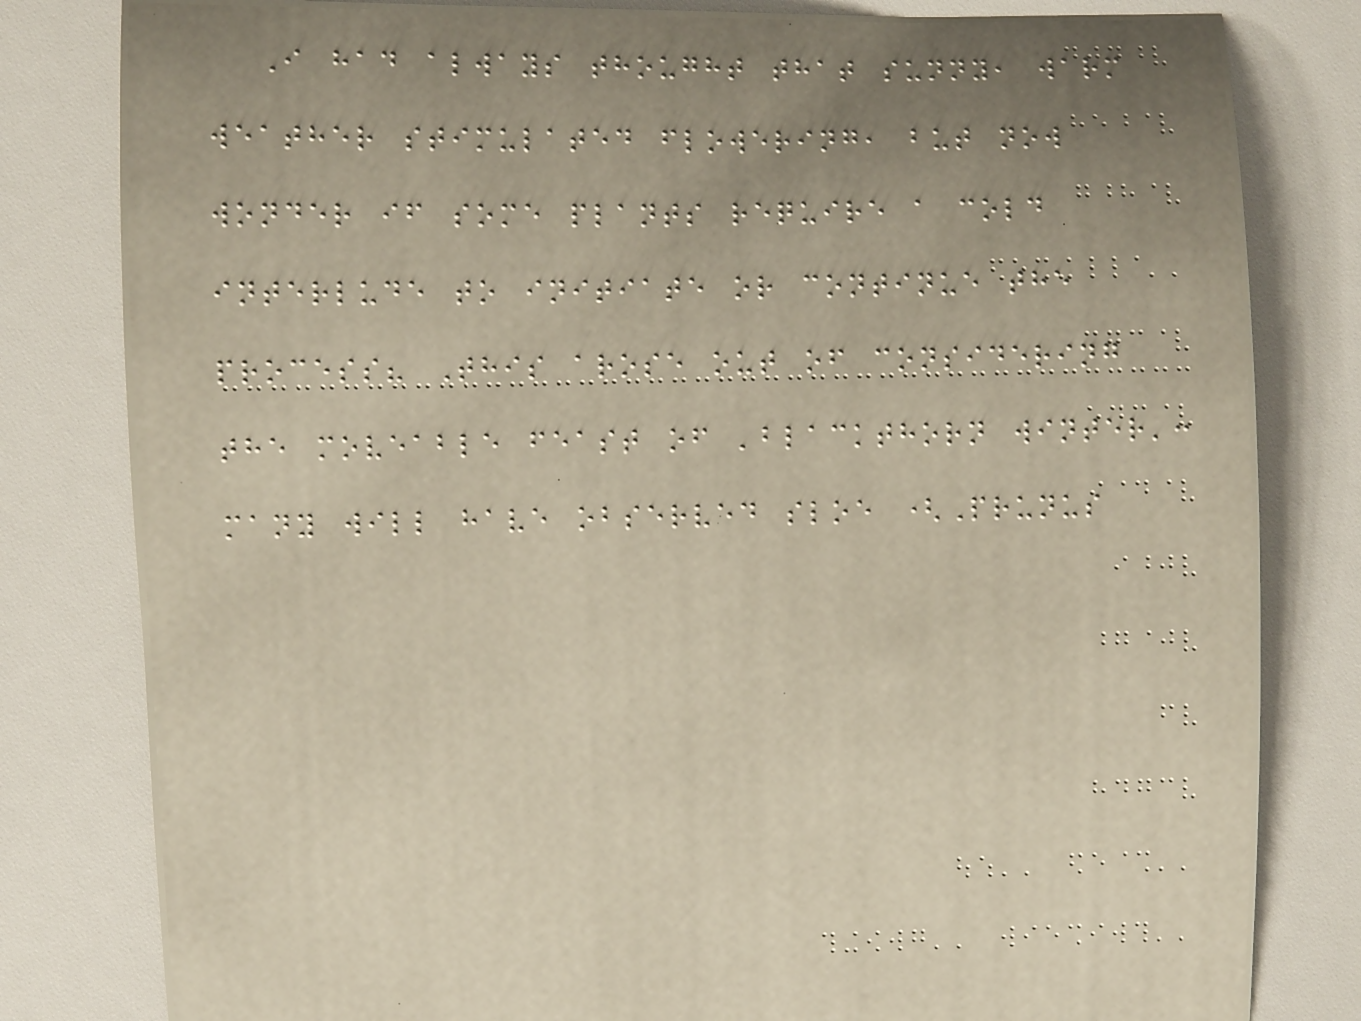I had always thought that sunny, warm
weather stimulated flowering, but now
wonder if some plants require a cold
interlude to initiate or continue the
process? This arose out of considering
the moveable feast of 'blackthorn winter':
many will have observed sloe (Prunus
